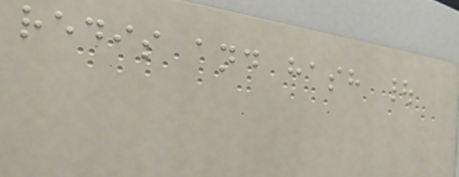redis and hash |
